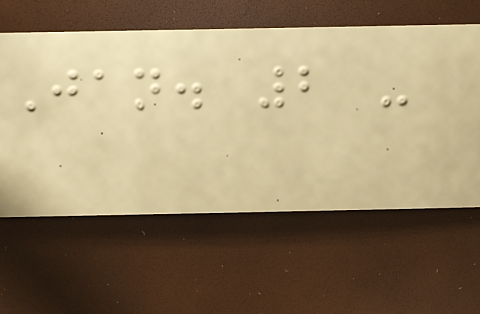Jan. 2 -
